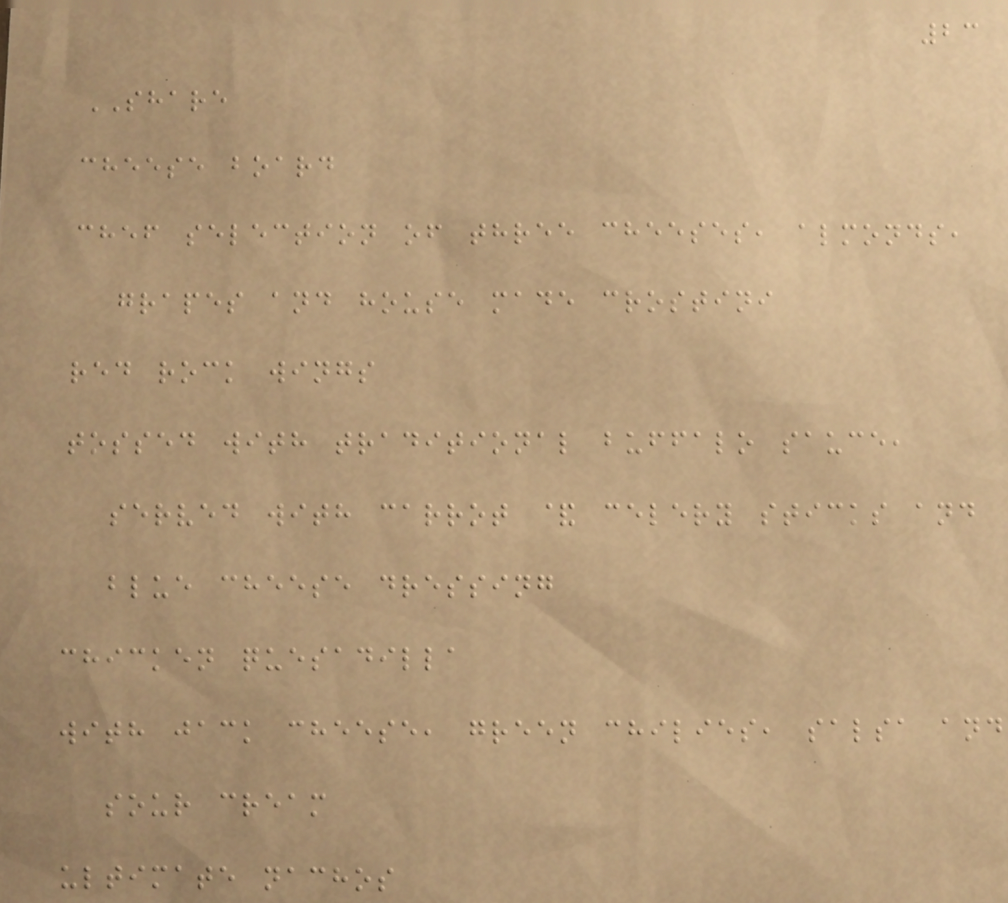23
SHARE
cheese board
chef selection of three cheeses, almonds,
grapes and house made crostini
red rock wings
tossed with traditional buffalo sauce,
served with carrot & celery sticks and
blue cheese dressing
chicken quesadilla
with jack cheese, green chilies, salsa and
sour cream
ultimate nachos
